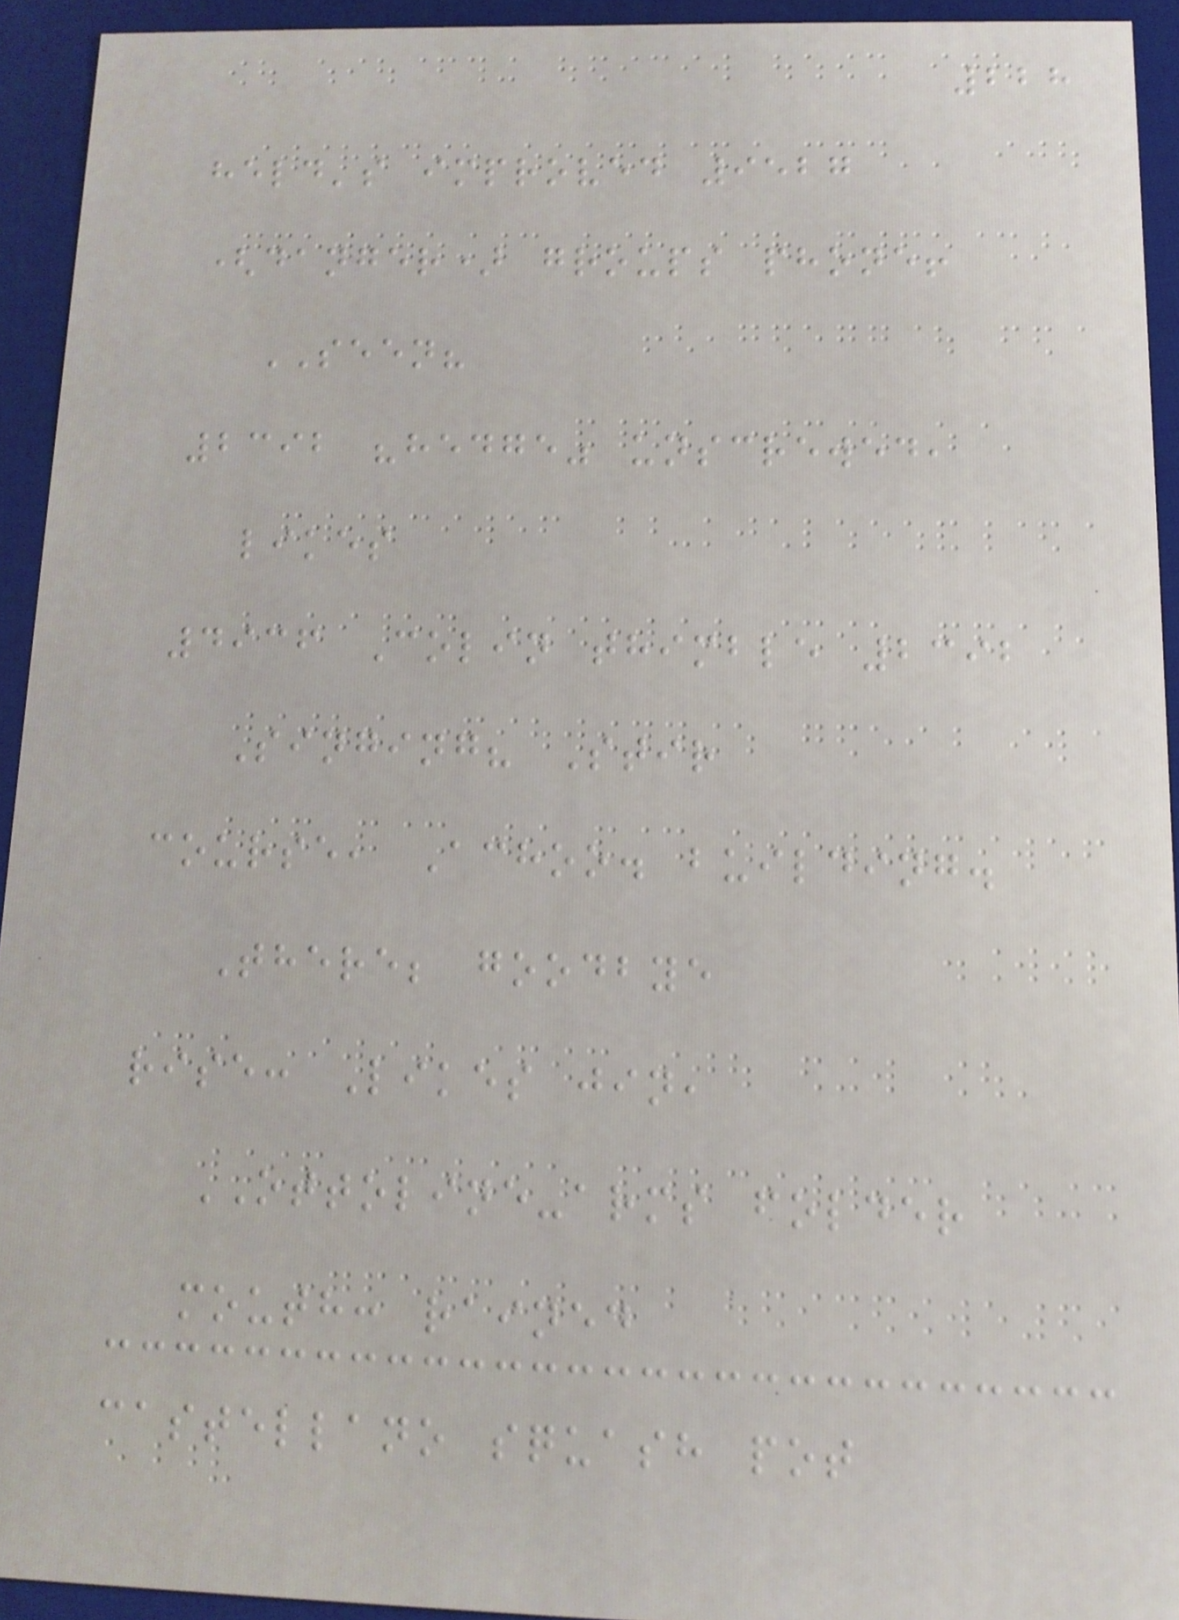228
held's improved 9527
(danger) groups phone!
SEEN?
2392 "hedge" unscrewed,
likes
4936 Colin thimble 2392
Singing? Stir
course, Achoo. building.
There; goodbye
rise: Likes jin,
OTTOLINE-arms folder
mouth: rained
castellano squash pot
